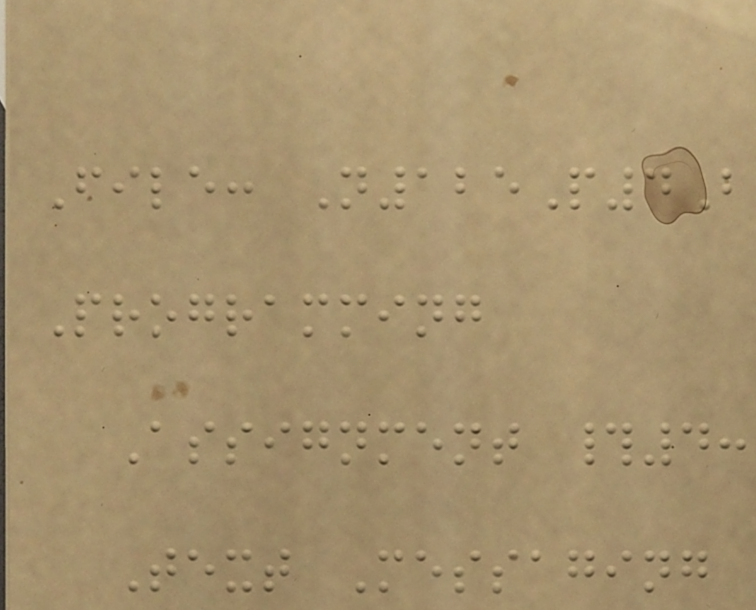File: N125P4B
Programming
Assignment #4:
Text Messaging
